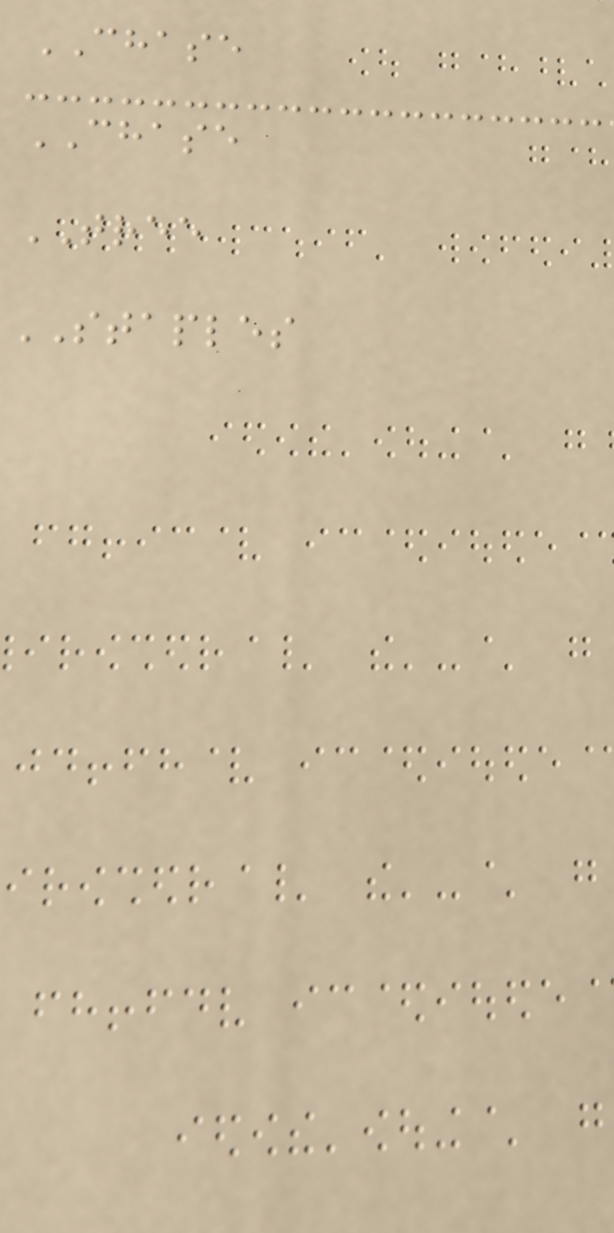CHASE
CHASE
TREE
STAPLES
